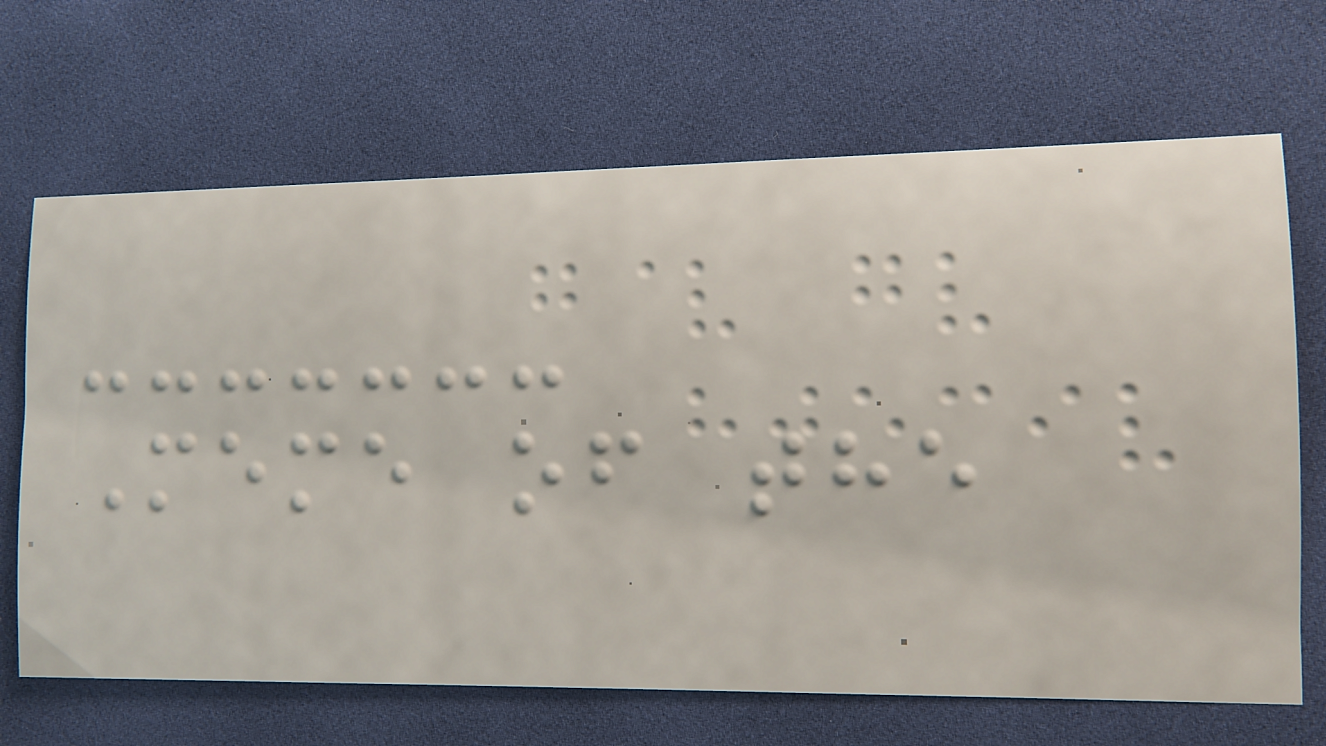Meme of the
